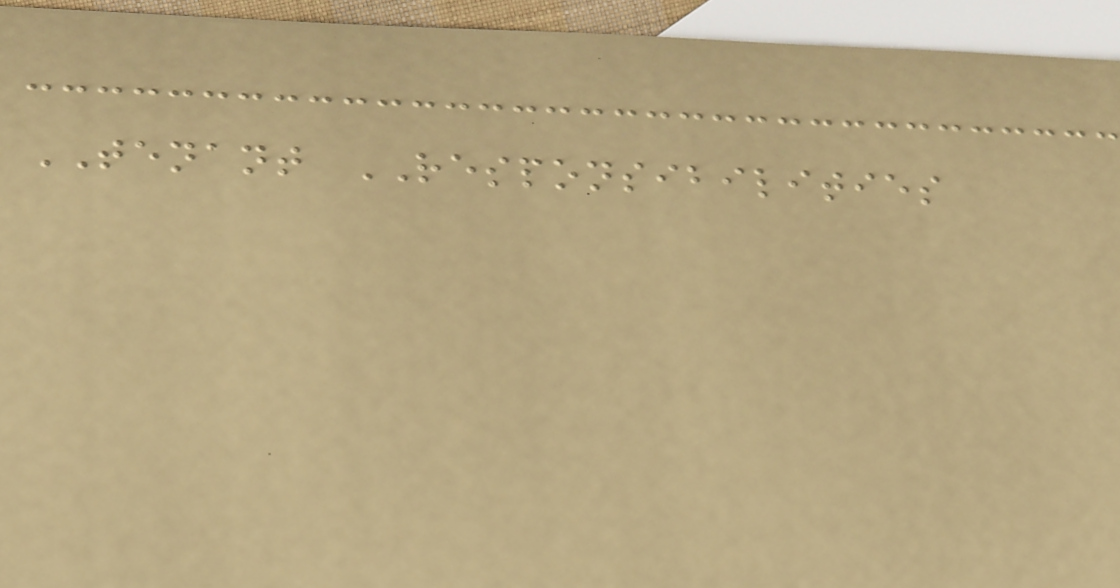TENANT RESPONSIBILITIES
